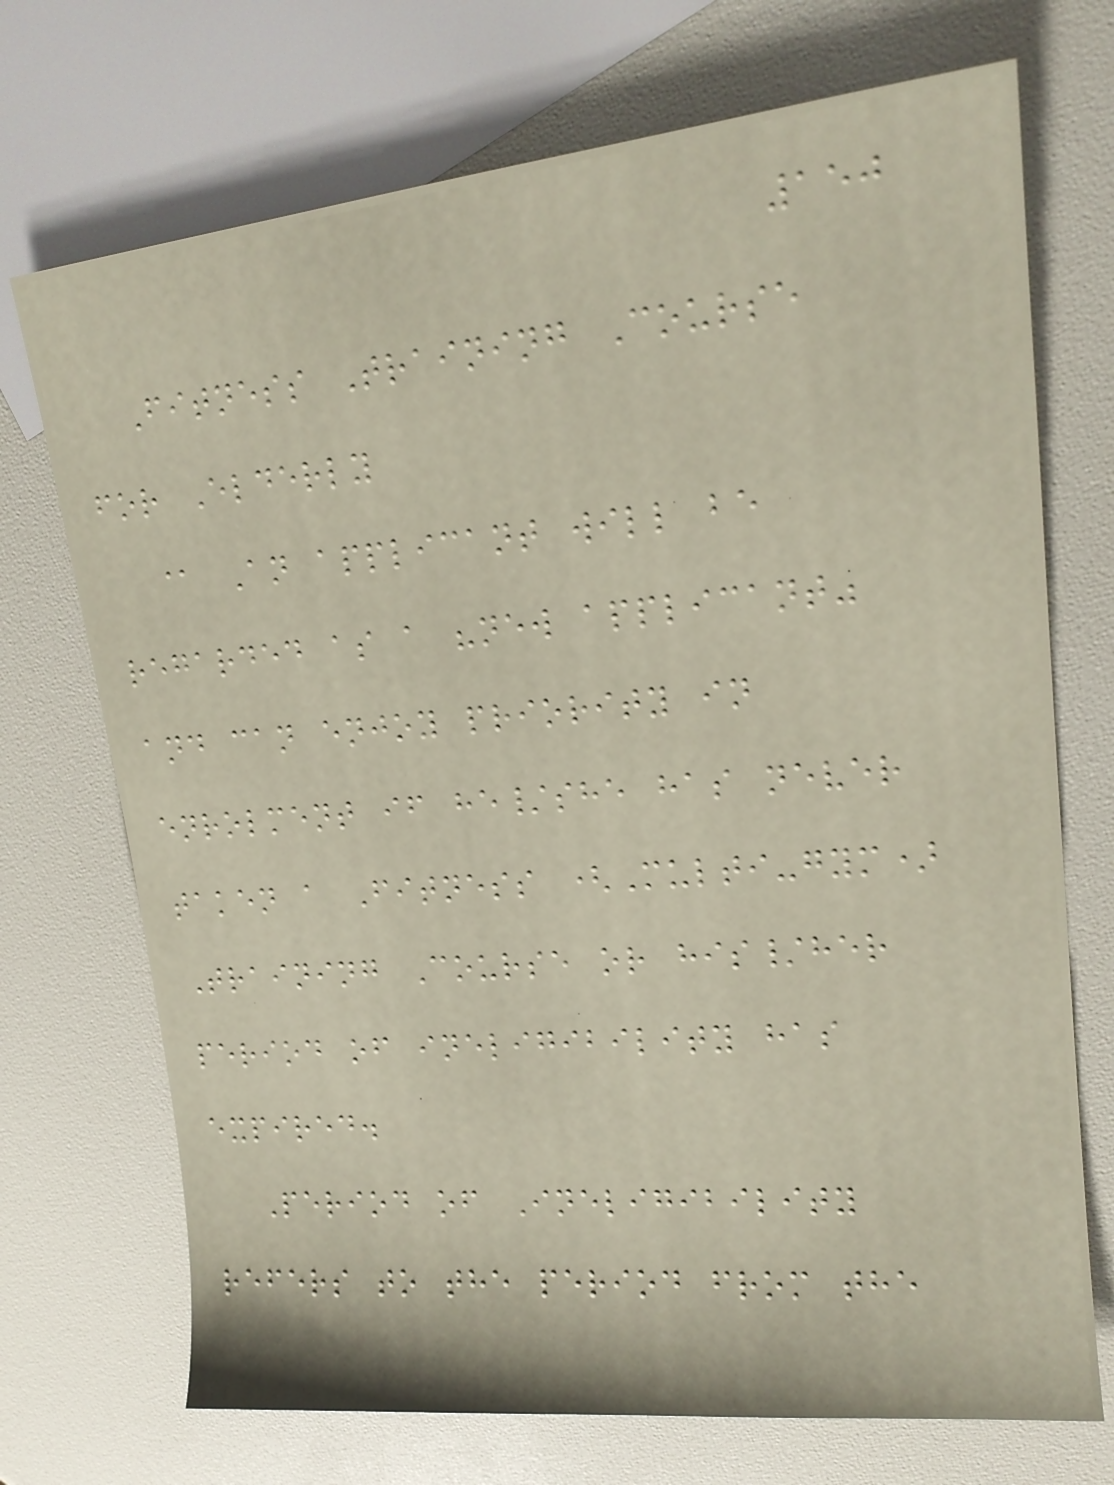150
Fitness Training Course
for Elderly
@ An applicant will be
regarded as a "new applicant"
and can enjoy priority in
enrolment if he/she has never
taken a Fitness (Multi-gym)
Training Course or his/her
period of ineligibility has
expired.
Period of Ineligibility
refers to the period from the
